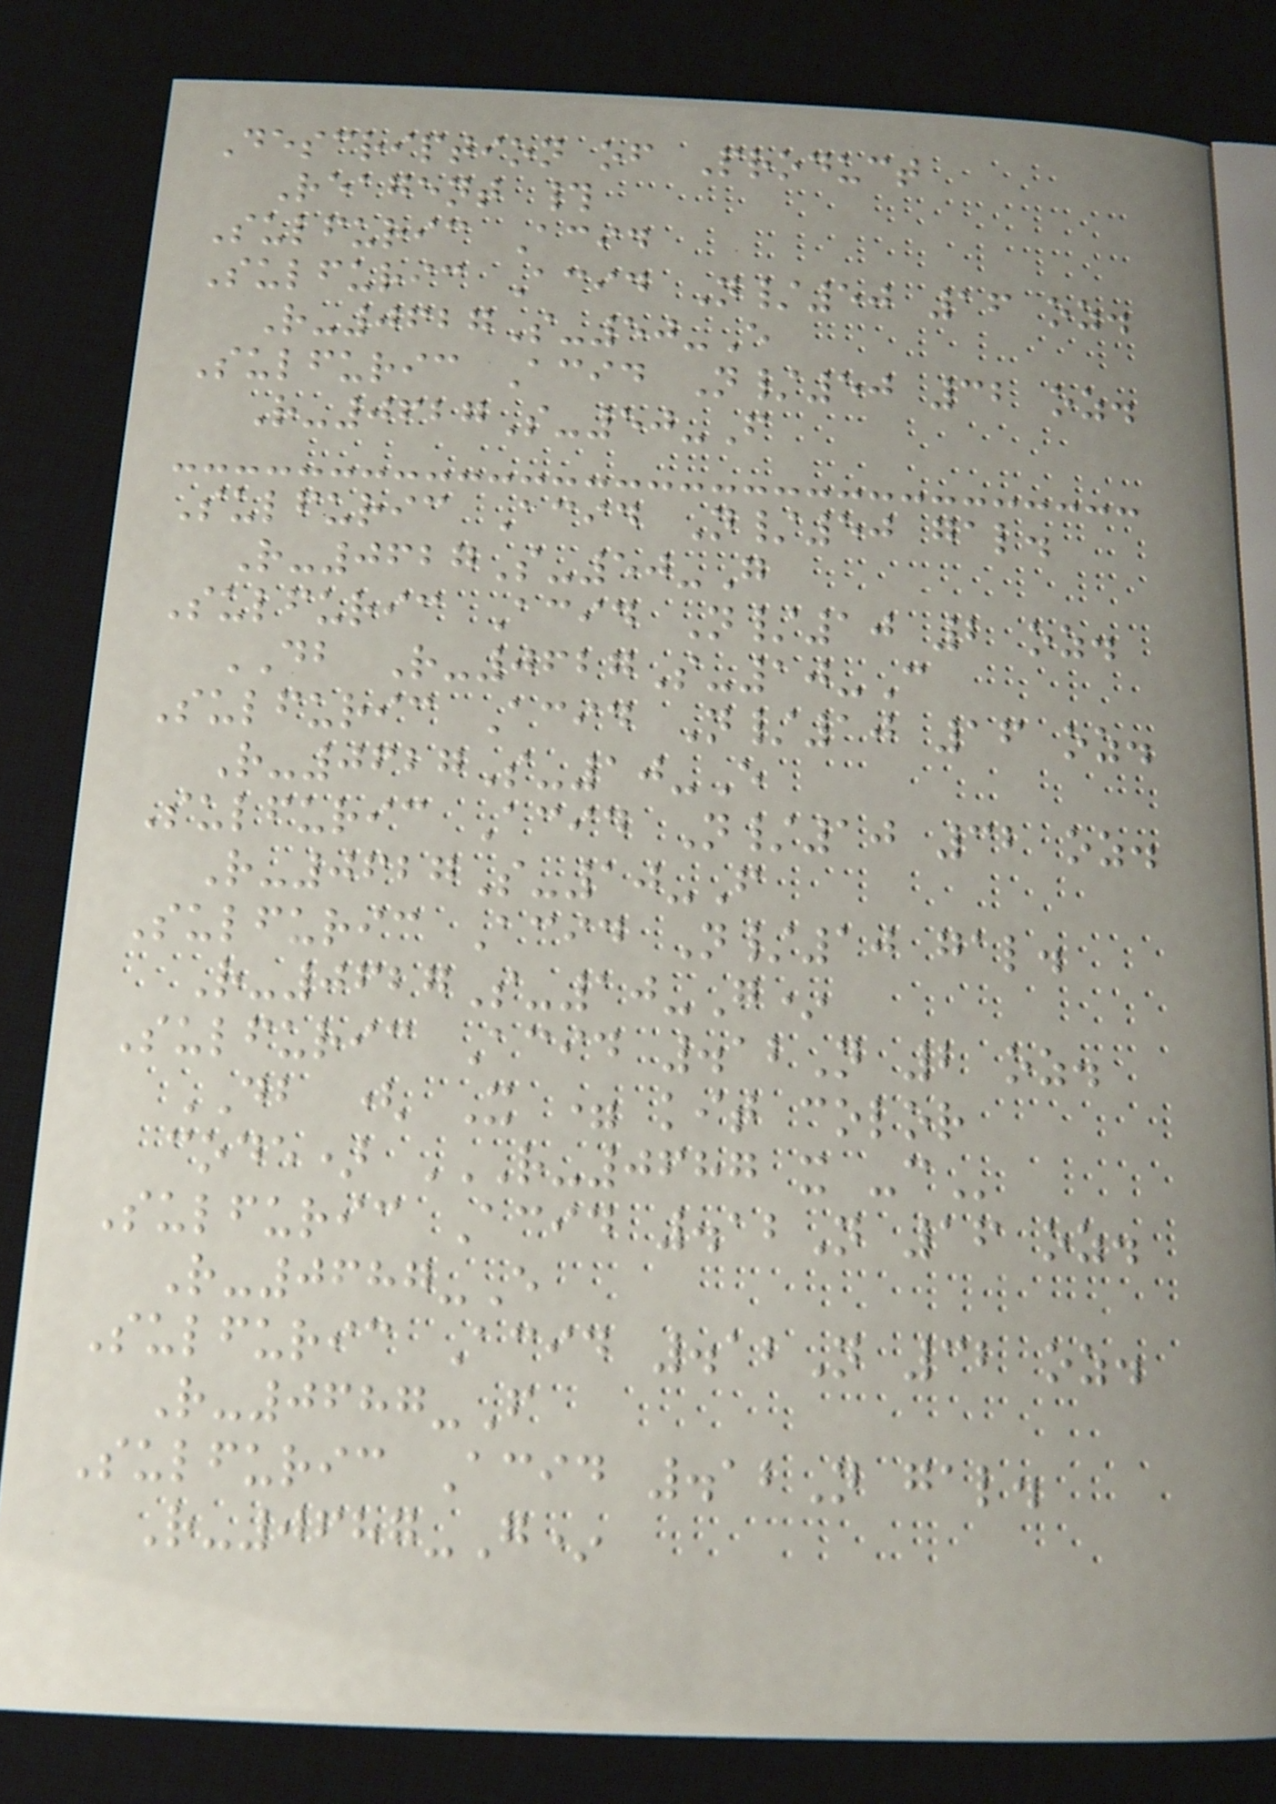Description of Product
Reagent #
Sulfuric Acid
Sulfuric Acid N/50 16 oz.
R-0627S-50-E
Sulfuric Acid N/50 32 oz.
R-0627S-50-F
Sulfuric Acid N/50 gal.
R-0627S-50-G
Sulfuric Acid N/10 2 oz.
DB R-0627S-10-C
Sulfuric Acid N/10 16 oz.
R-0627S-10-E
Sulfuric Acid N/10 32 oz.
R-0627S-10-F
Sulfuric Acid N/10 gal.
R-0627S-10-G*
Sulfuric Acid .12N 2 oz.
DB ( X = kit color
code) R-0687 X -C
Sulfuric Acid .12N 16 oz.
R-0687-E
Sulfuric Acid .12N 32 oz.
R-0687-F
Sulfuric Acid .12N gal.
R-0687-G*
